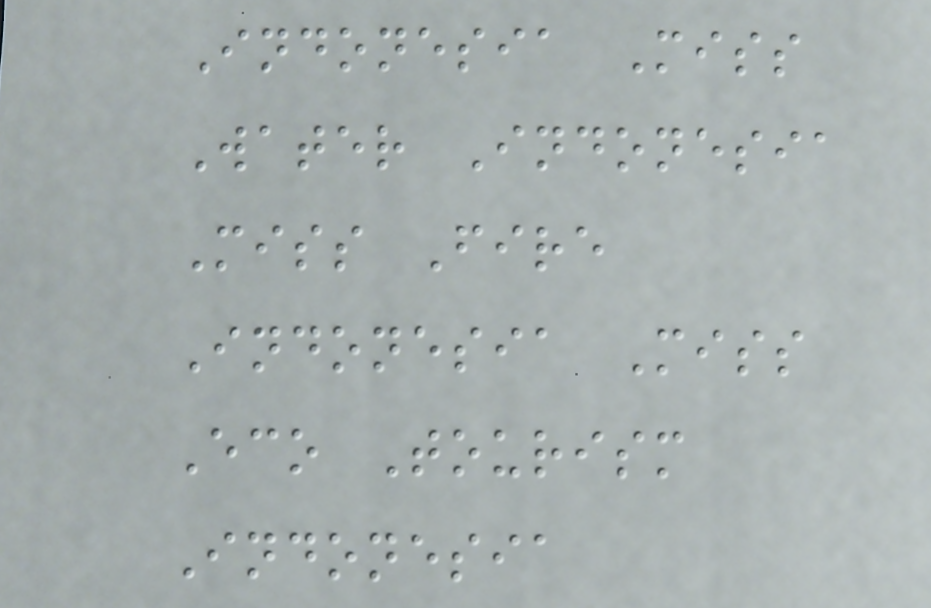Indonesia Miss
Water Indonesia
Miss Fire
Indonesia Miss
Eco Tourism
Indonesia
